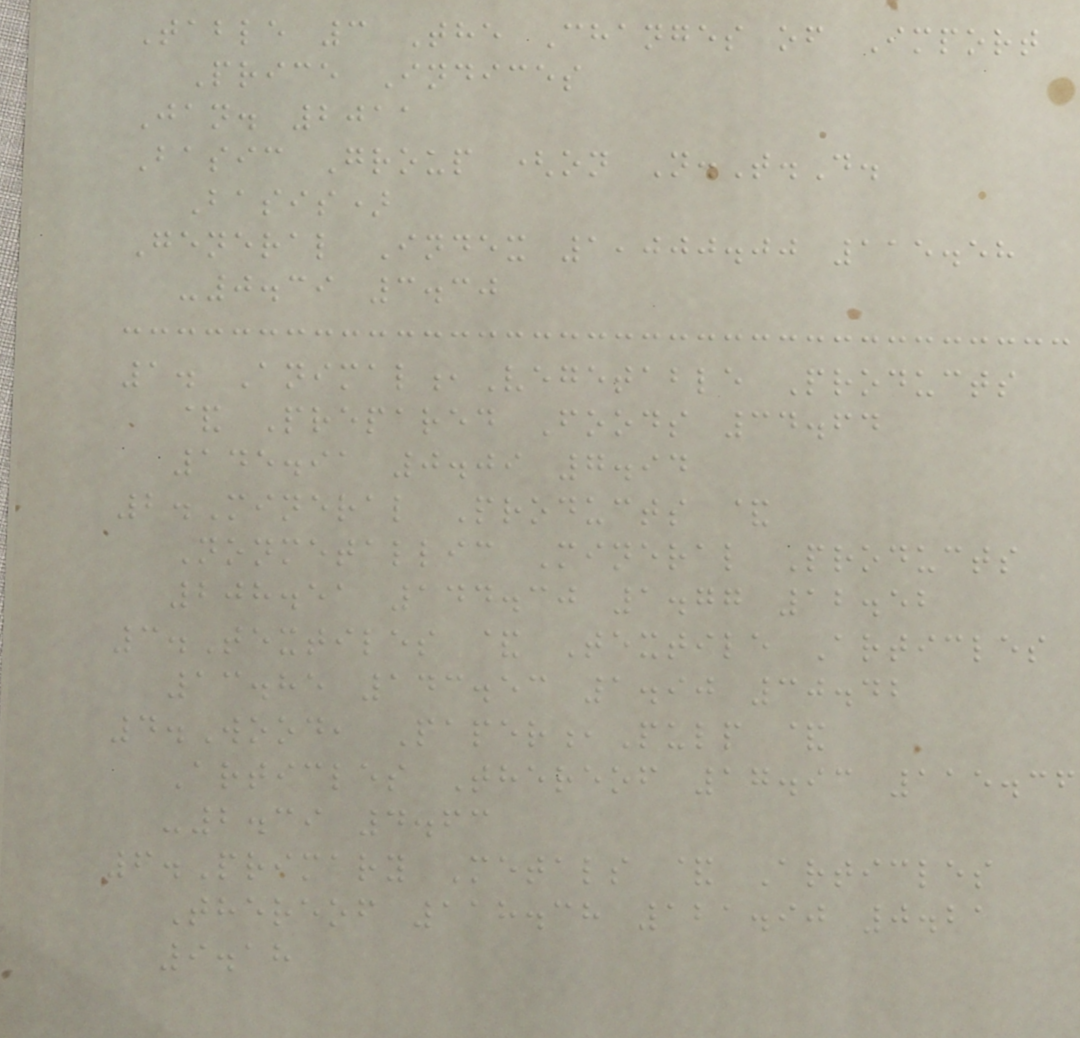Table 3 The Changes of Import
Price Indices
Jan. 2011
Basic Group (on N.T.D.
Basis)
General Index 1,000.00 115.58
-0.39 3.30
1. Animal,Vegetable Products
& Prepared Foods 34.64
145.91 0.09 7.94
2.Mineral Products &
Nonmetallic Mineral Products
208.51 144.30 1.77 12.52
3.Textiles & Textile Articles
13.85 143.53 1.90 30.42
4.Wood, Paper,Pulp &
Articles Thereof 17.93 115.36
-2.39 4.63
6.Primary Metals & Articles
Thereof 118.38 121.90 0.21
9.18
